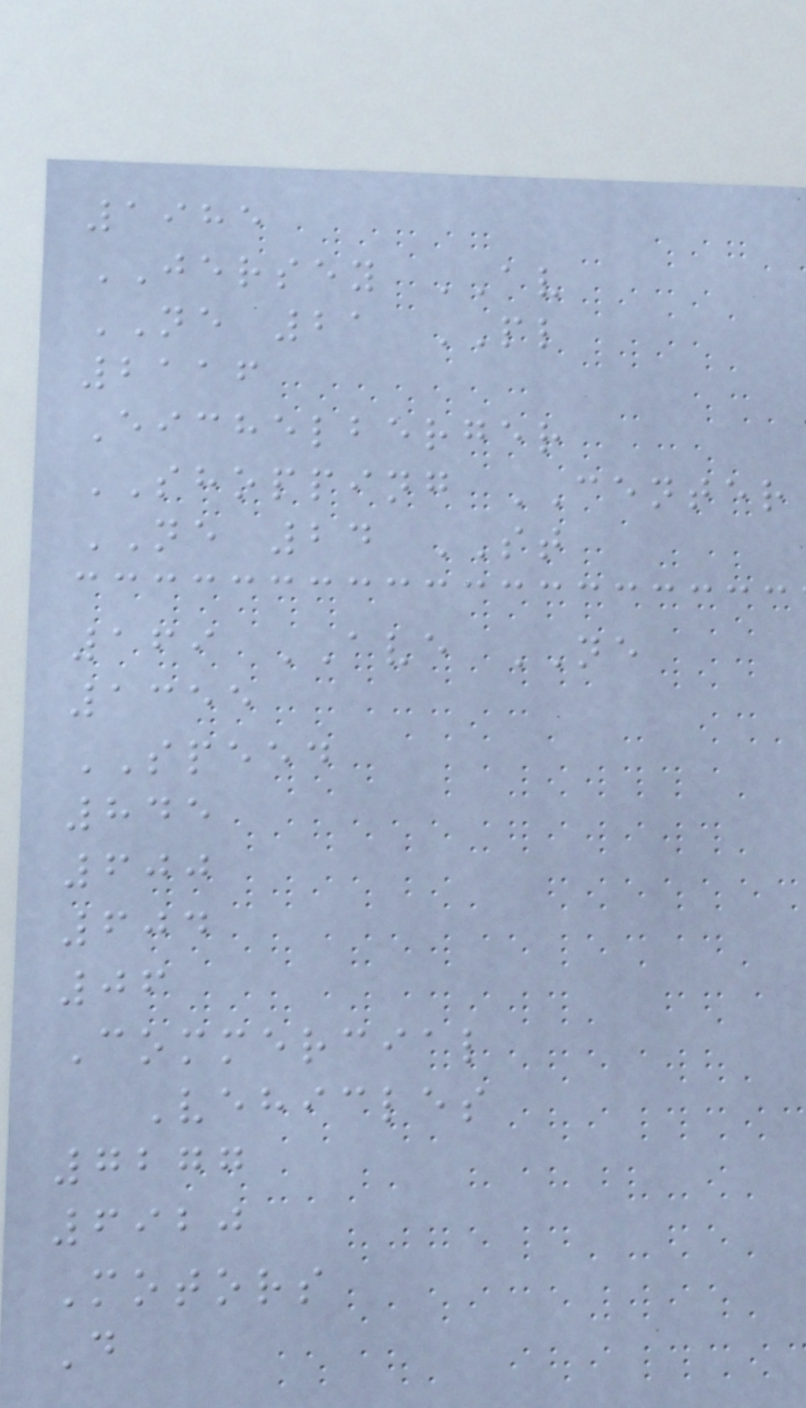1985
JERSEY AV
NE 21 PL
2116
Eichelberger
SHOPPING CENTER
NE 24 ST
169 AVE NE
1355
SPEED
845
600
604
06
Commercial
Vehicles
7277
6920
Motors
D
